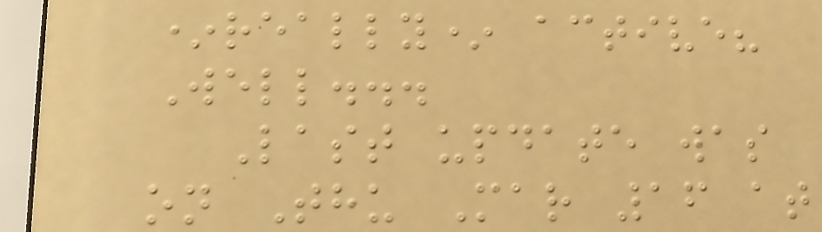*really* active?
Well...
Last update was
on Thu Mar 16 at
